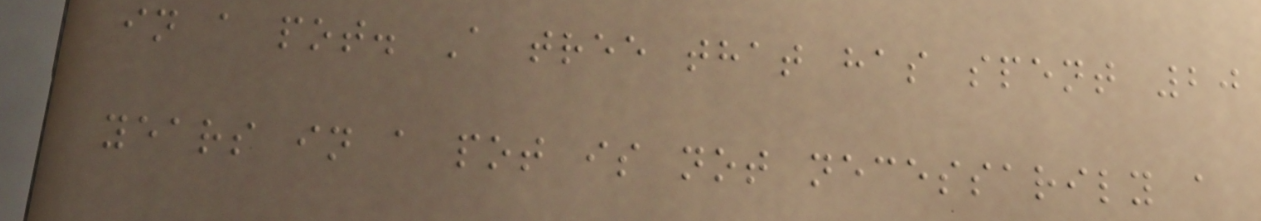in a pot. A tree that has spent 20
years in a pot is not necessarily a
